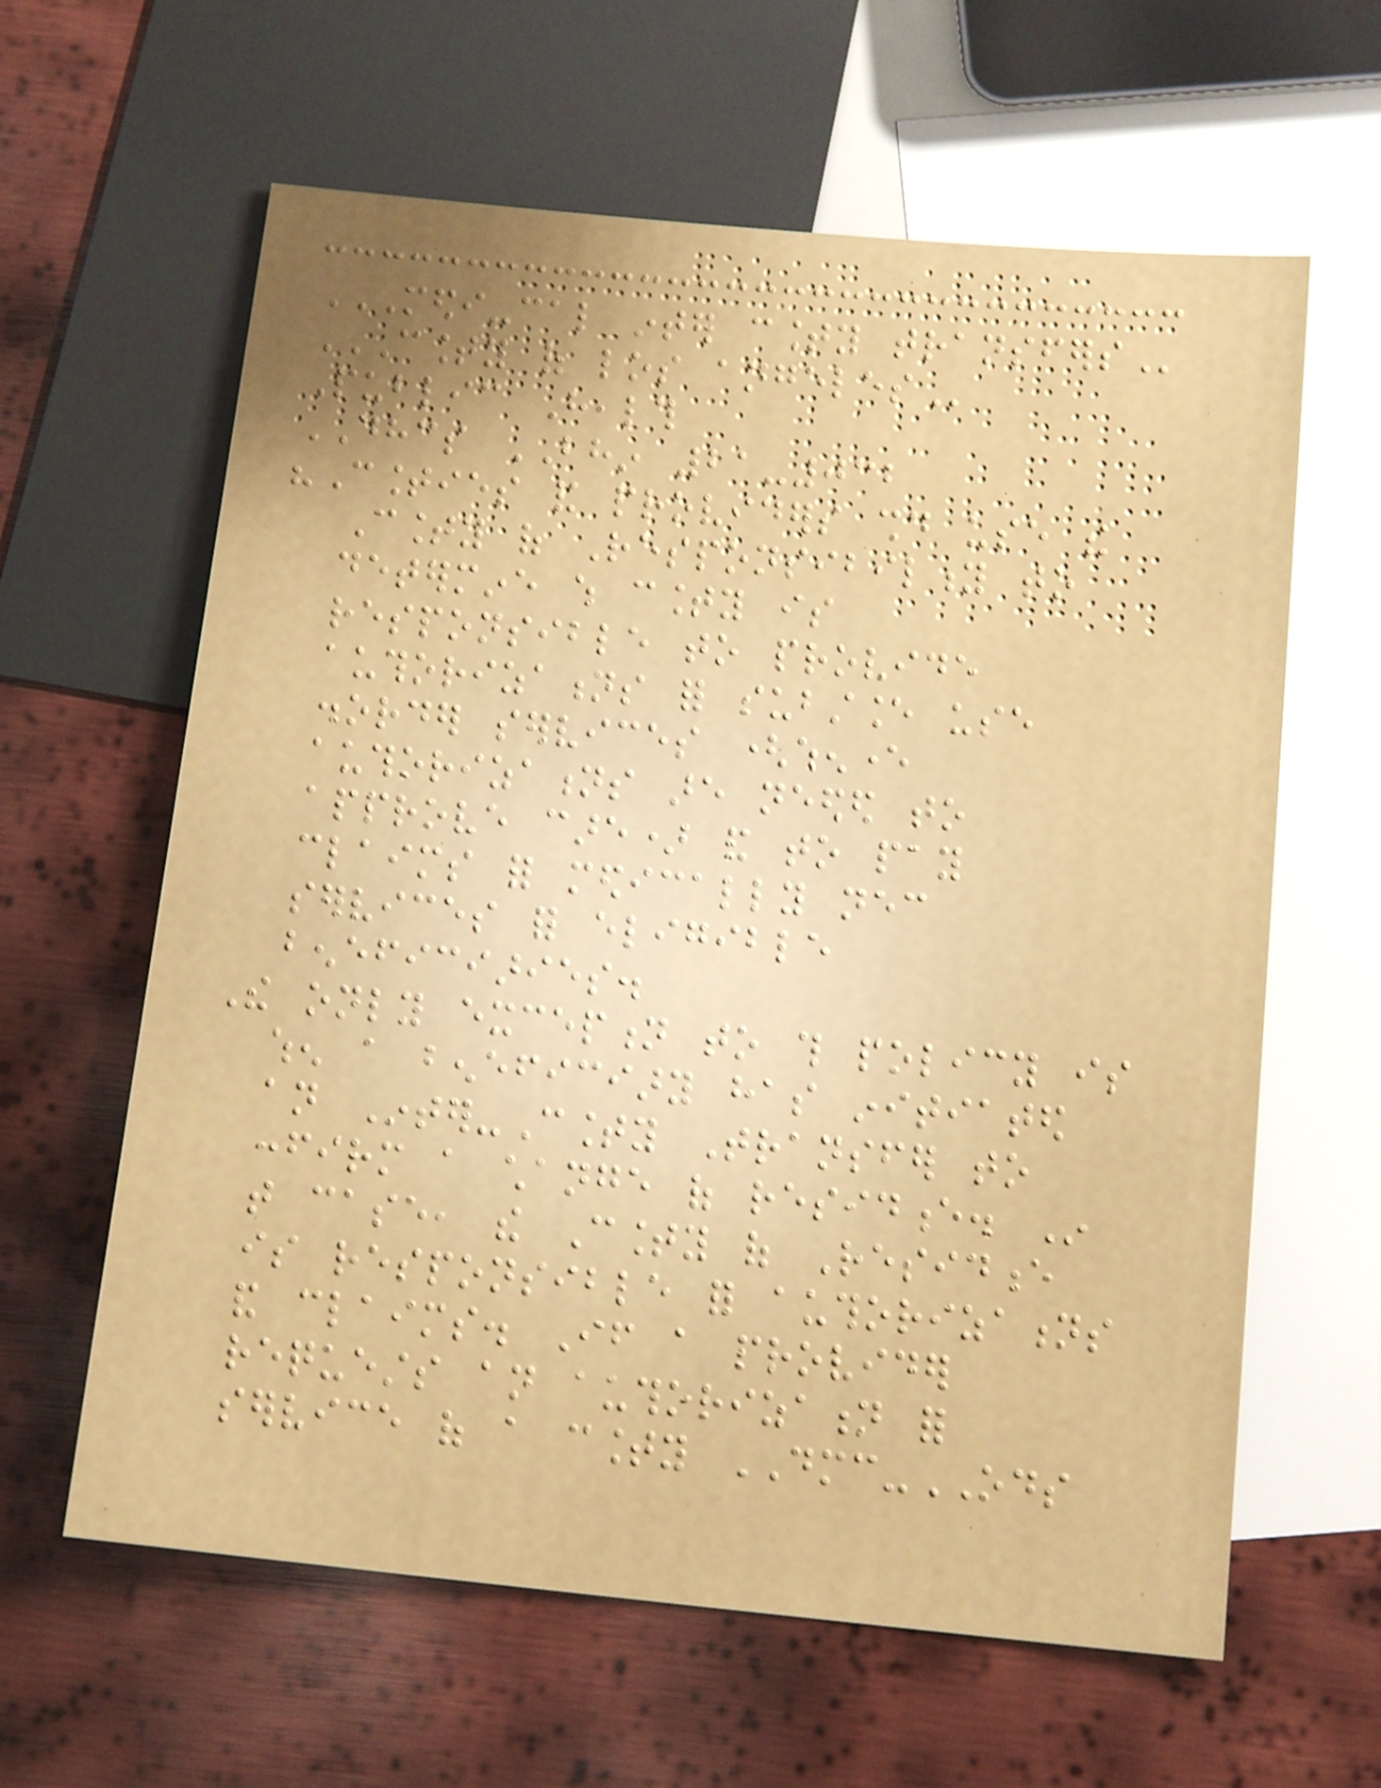MEDI-CAL INTER COUNTY TRANSFERS
COUNTY OF LOS ANGELES
Public Health
DHCS BHIN 21-032
"Counties and providers should use the
County of Responsibility to
determine which county is
responsible to provide
authorizations for substance use
disorder services (whenever
authorizations are needed to
approve care) and to pay
claims for medically necessary
services for eligible
beneficiaries.
The only exception to this policy is
when a beneficiary has initiated
an Inter-County Transfer to
confirm a change of residence. In
that case, the County of Residence
is responsible for authorizations
and claims. If a provider
requests an authorization for
service of a county DMC-ODS
